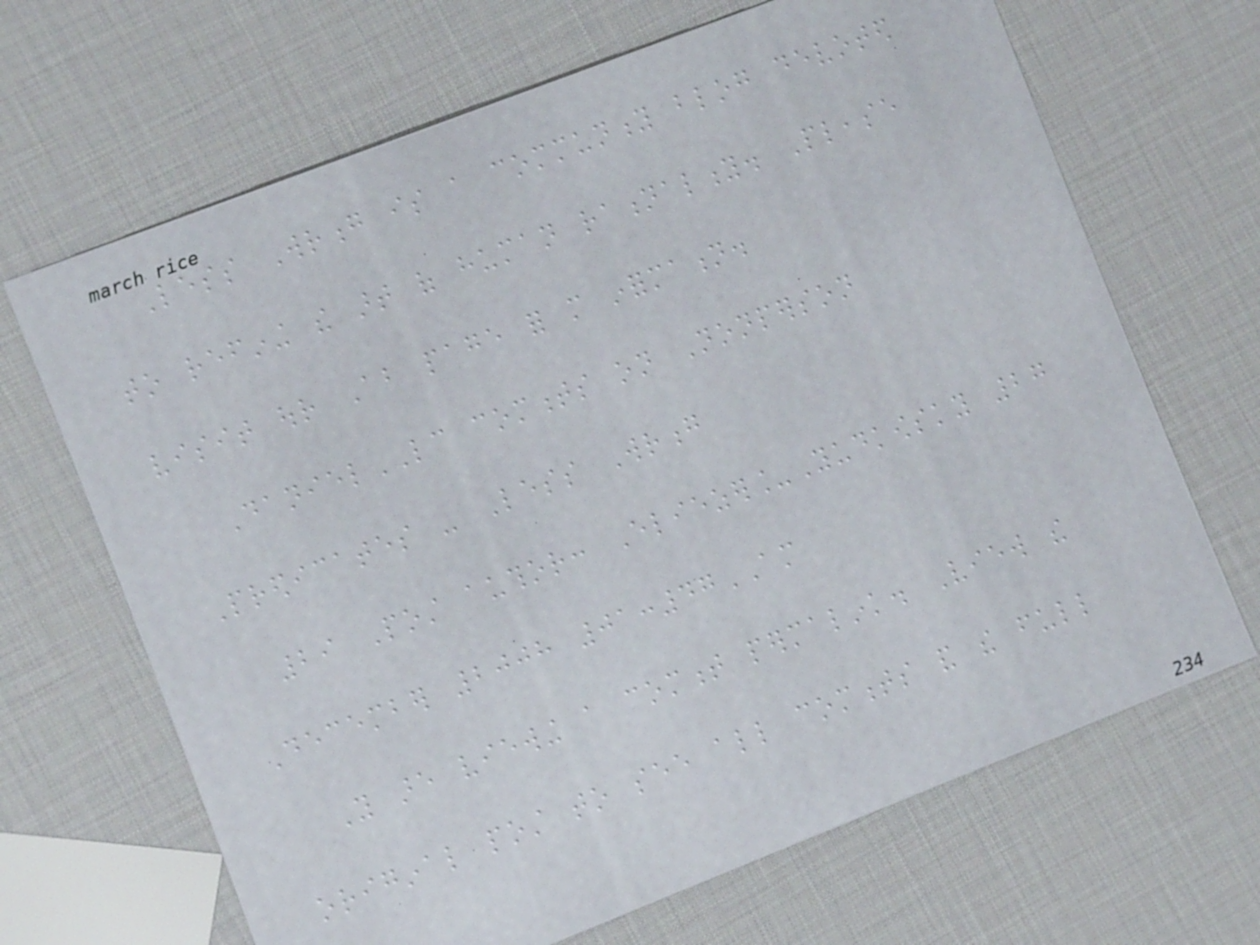Less Wrong is a community blog devoted
to refining the art of human rationality. Please
visit our About page for more information.
DanielLC comments on Nonperson
Predicates - Less Wrong
29 Post author: Eliezer_Yudkowsky 27
December 2008 01:47AM
You are viewing a comment permalink. View the
original post to see all comments and the full
